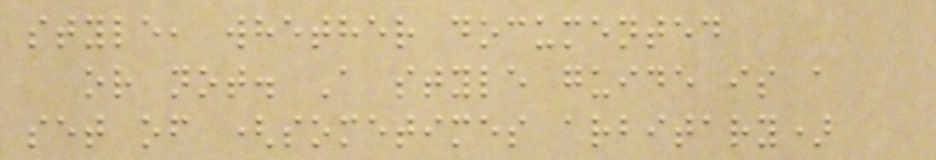style, whether documented
or not. A style guide is a
set of (sometimes arbitary)
